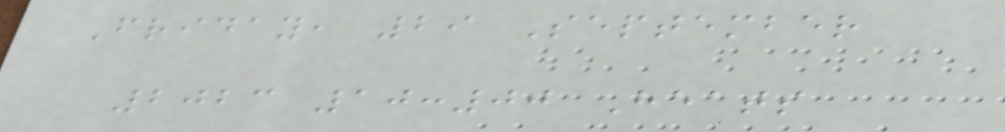Friday, 29 September
2023 10:00 Heats
